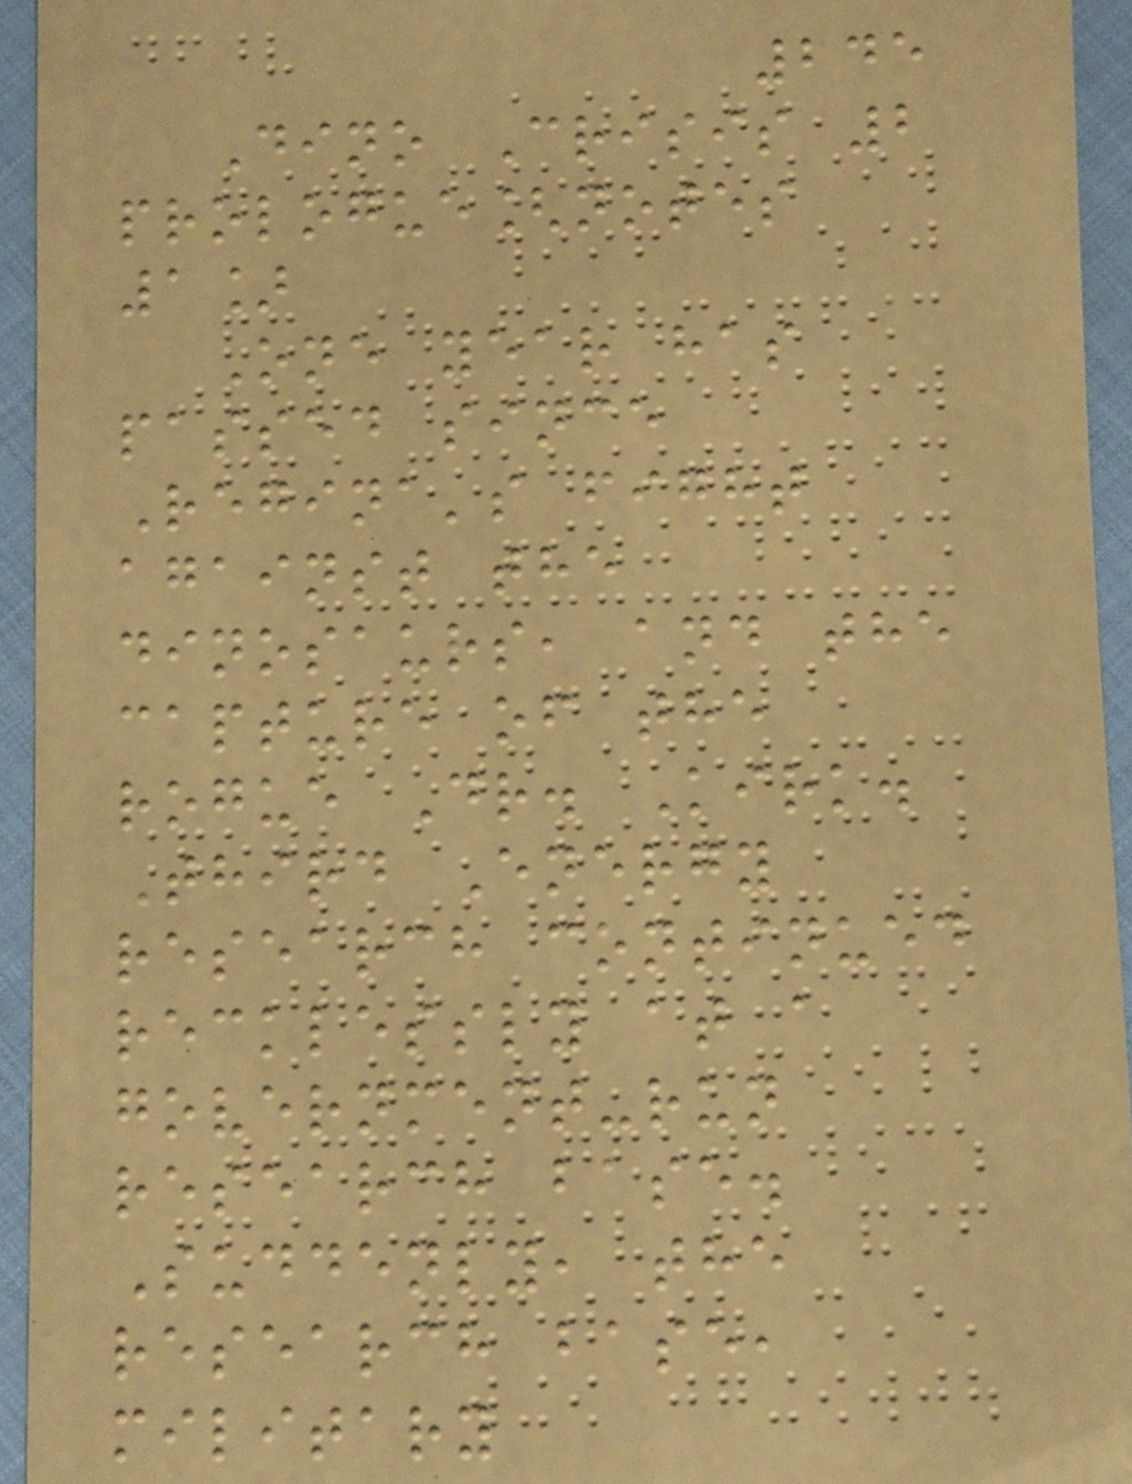245
Dino Crisis 2
prologue[notes
1]
One year has
passed since
Regina's fight
against the
dinosaurs, and the
capture of the
rogue Dr. Kirk.
Third Energy
research continued
recklessly at a
government-run
research base.
Suddenly, the
research base,
military
